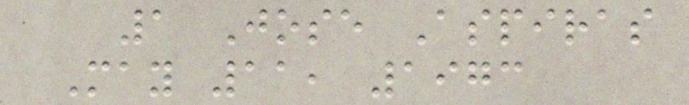1 Jose Aspiras
May 11, 1973
